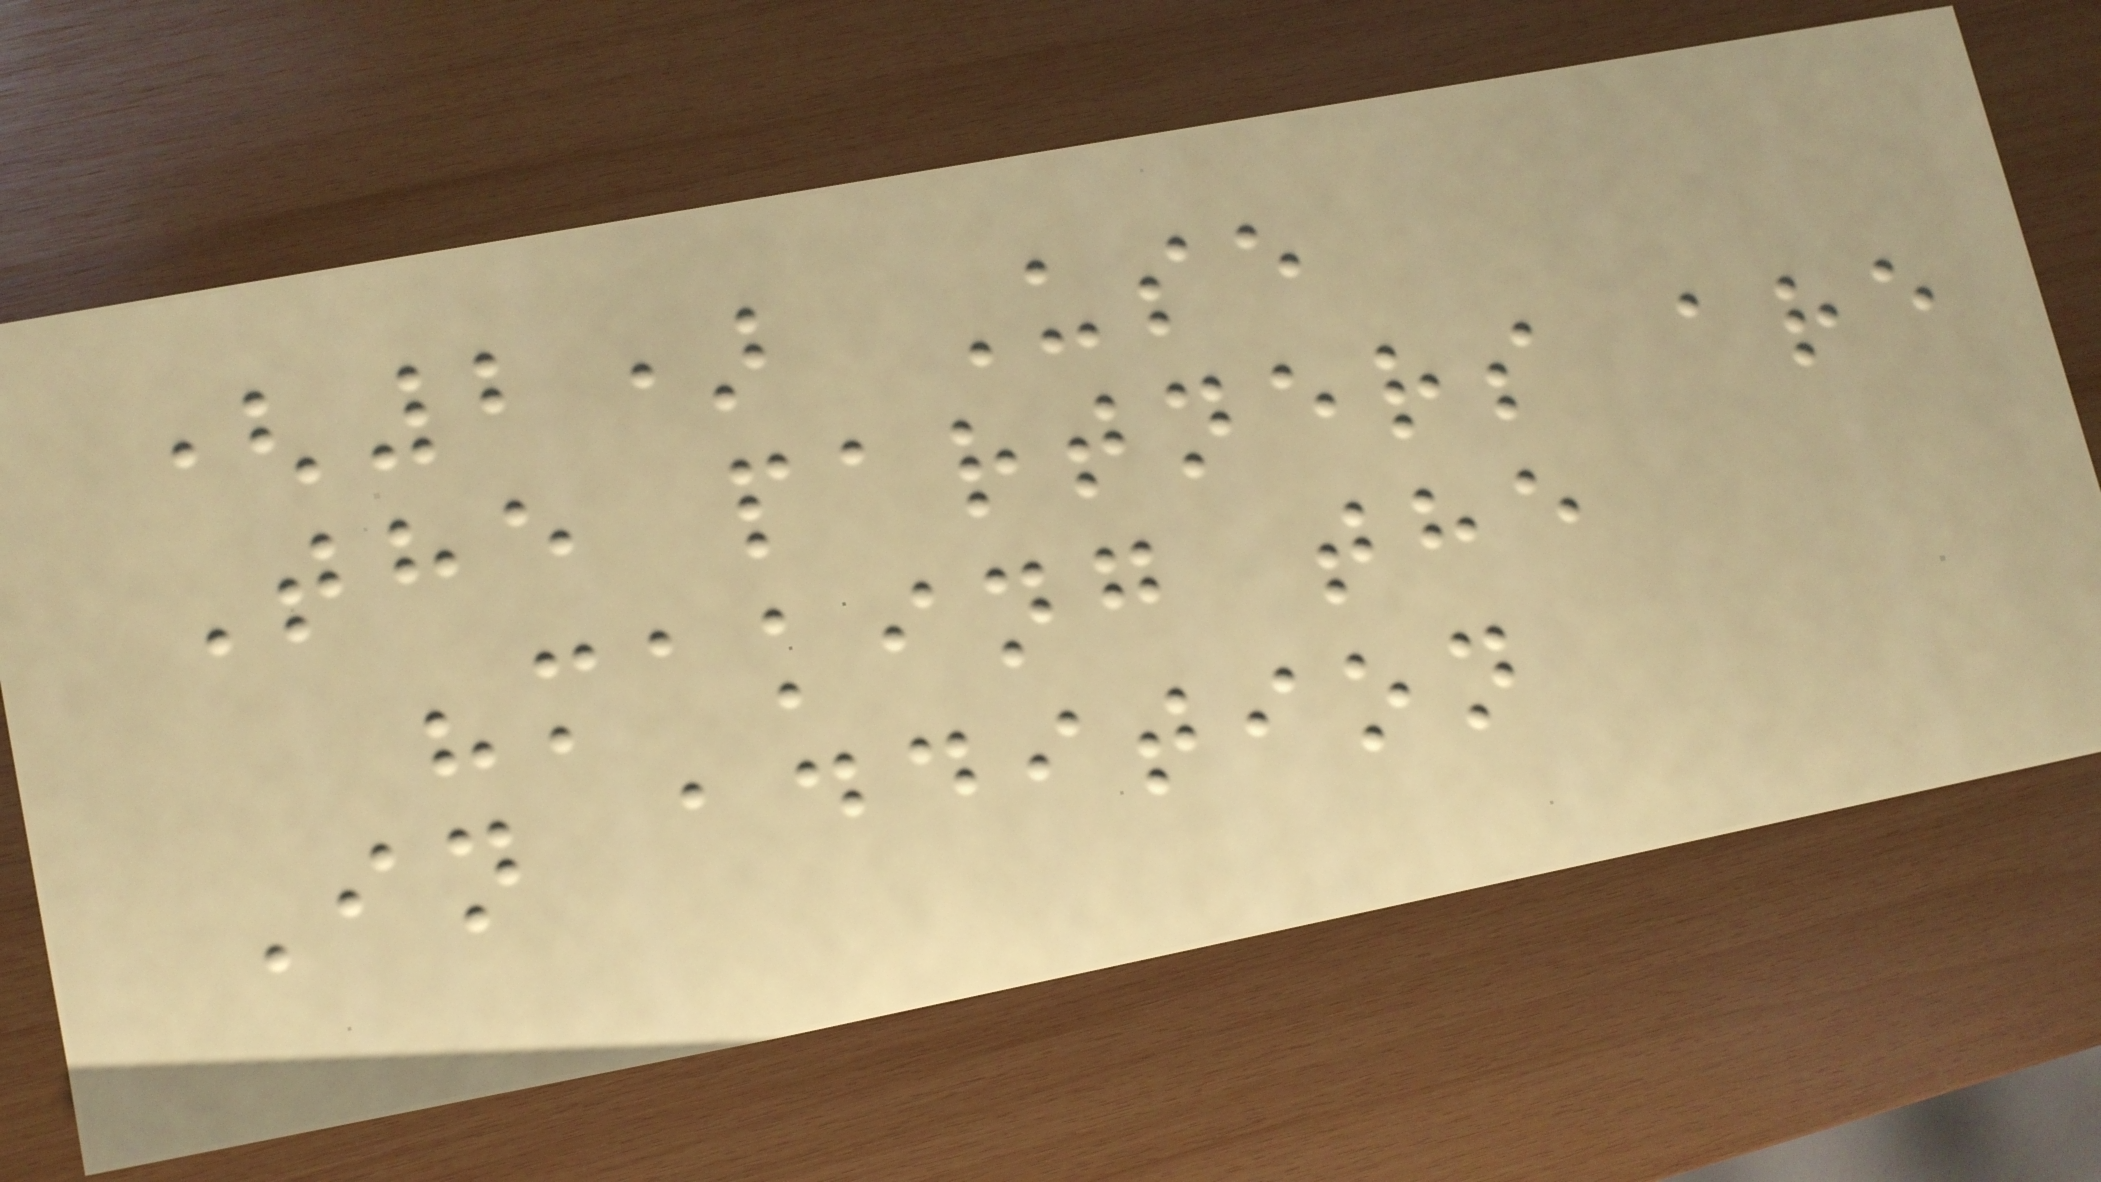(2) Use
The partners are
"making the
In addition
